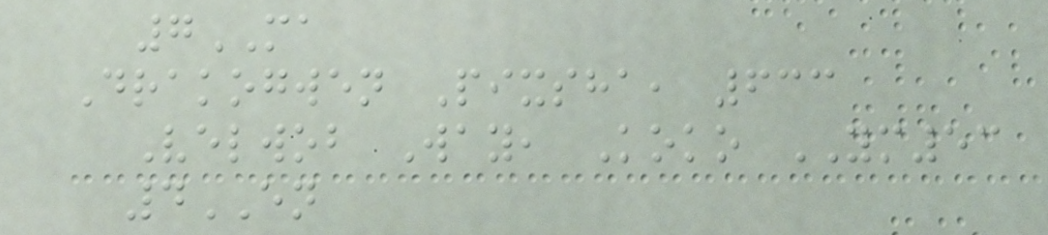7MA
Drakogwen Pixsha, 633
Velwob Way, Koko YM53
4EN
